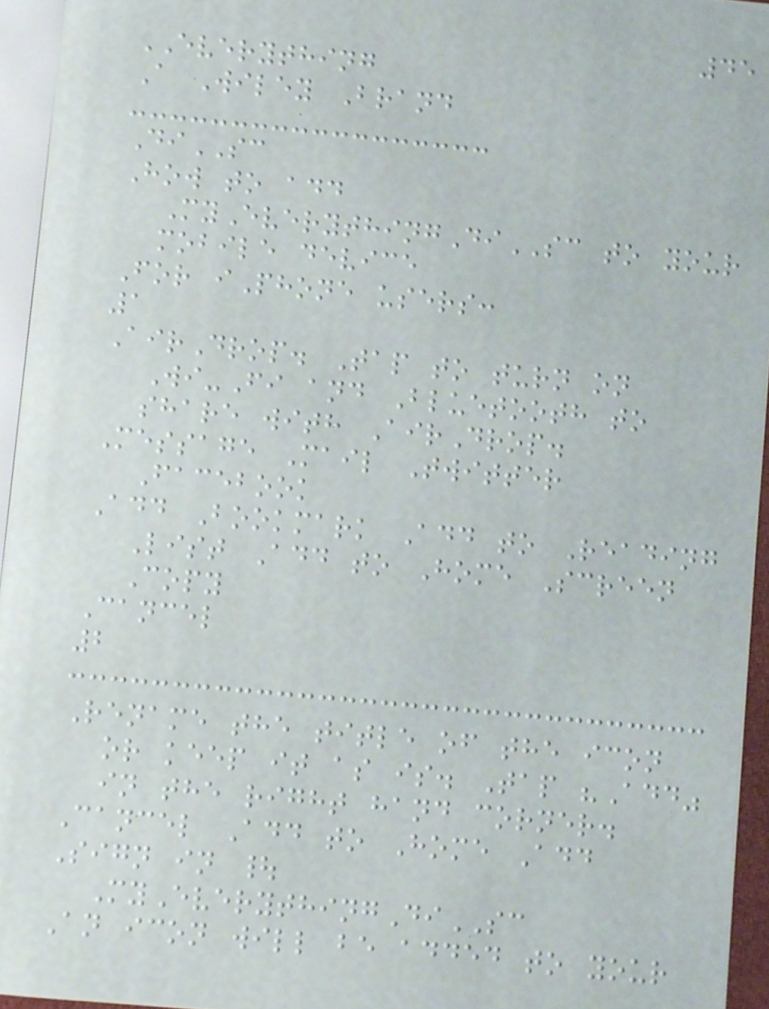45
EVERYTHING
A Wiley Brand
DiSC
How to add
MyEverythingDiSC to your
mobile device
For iPhone users:
1
AirDrop. Tap to turn on
Wi-Fi and Bluetooth to
share with AirDrop.
Message Mail Twitter
Facebook
Add Bookmark Add to Reading
List Add to Home Screen
Copy
Cancel
2
Rename the title of the icon
or keep it as is. Tap "Add"
in the right hand corner.
Cancel Add to Home Add
Sign in |
MyEverythingDiSC
An icon will be added to your
